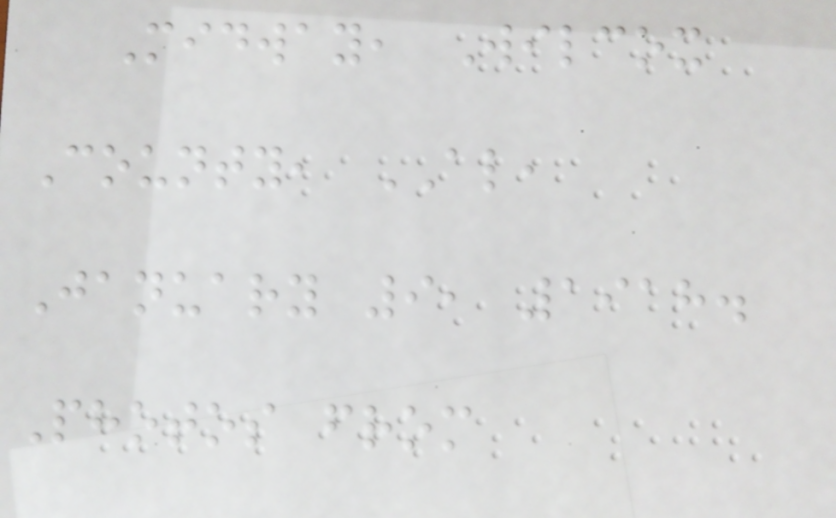Midway, Wilcox
County, AL,
January 9, 1918.
Photos from
